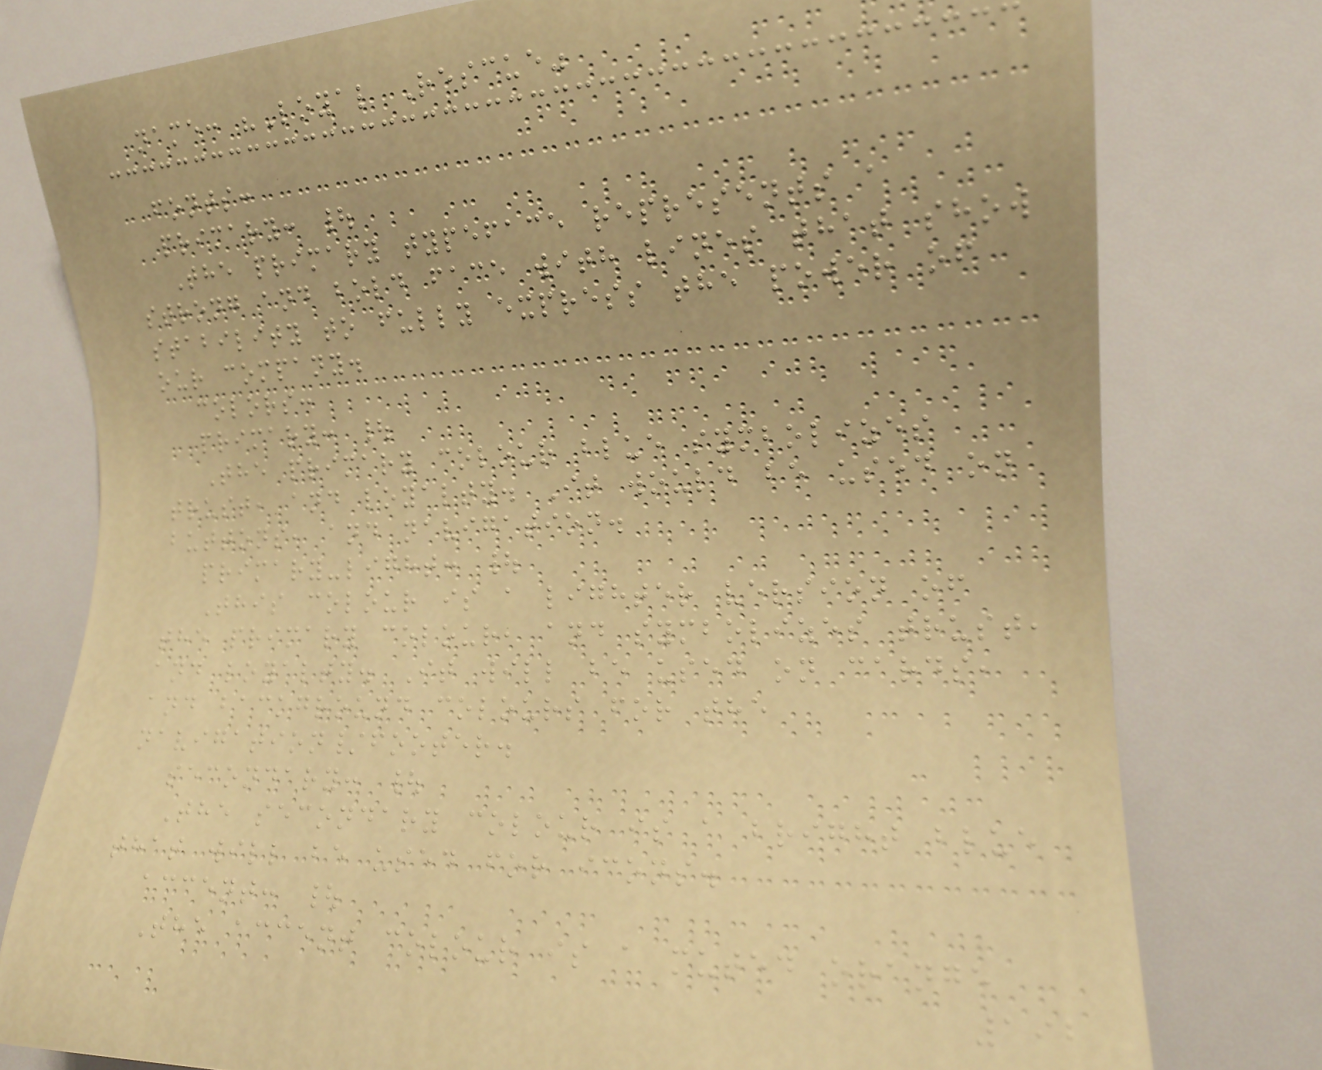name: "Loyal Rescue"
fonts:
primary: |
The primary typeface represents a
strong and bold face with lines that show
stability to fully express the power of
our company.
colors:
primary: |
The primary colour blue symbolizes
trust, and loyalty. It would be used on
buttons, and navigation.
primary-light: |
This colour is a lighter version of
the primary colour, and symbolizes trust,
and loyalty. It will be used on cards,
and background colours for the
navigation/footer.
secondary: |
The secondary colour is a bright blue
that will be used for icons.
accent: |
The accent colour is a muted orange
192
